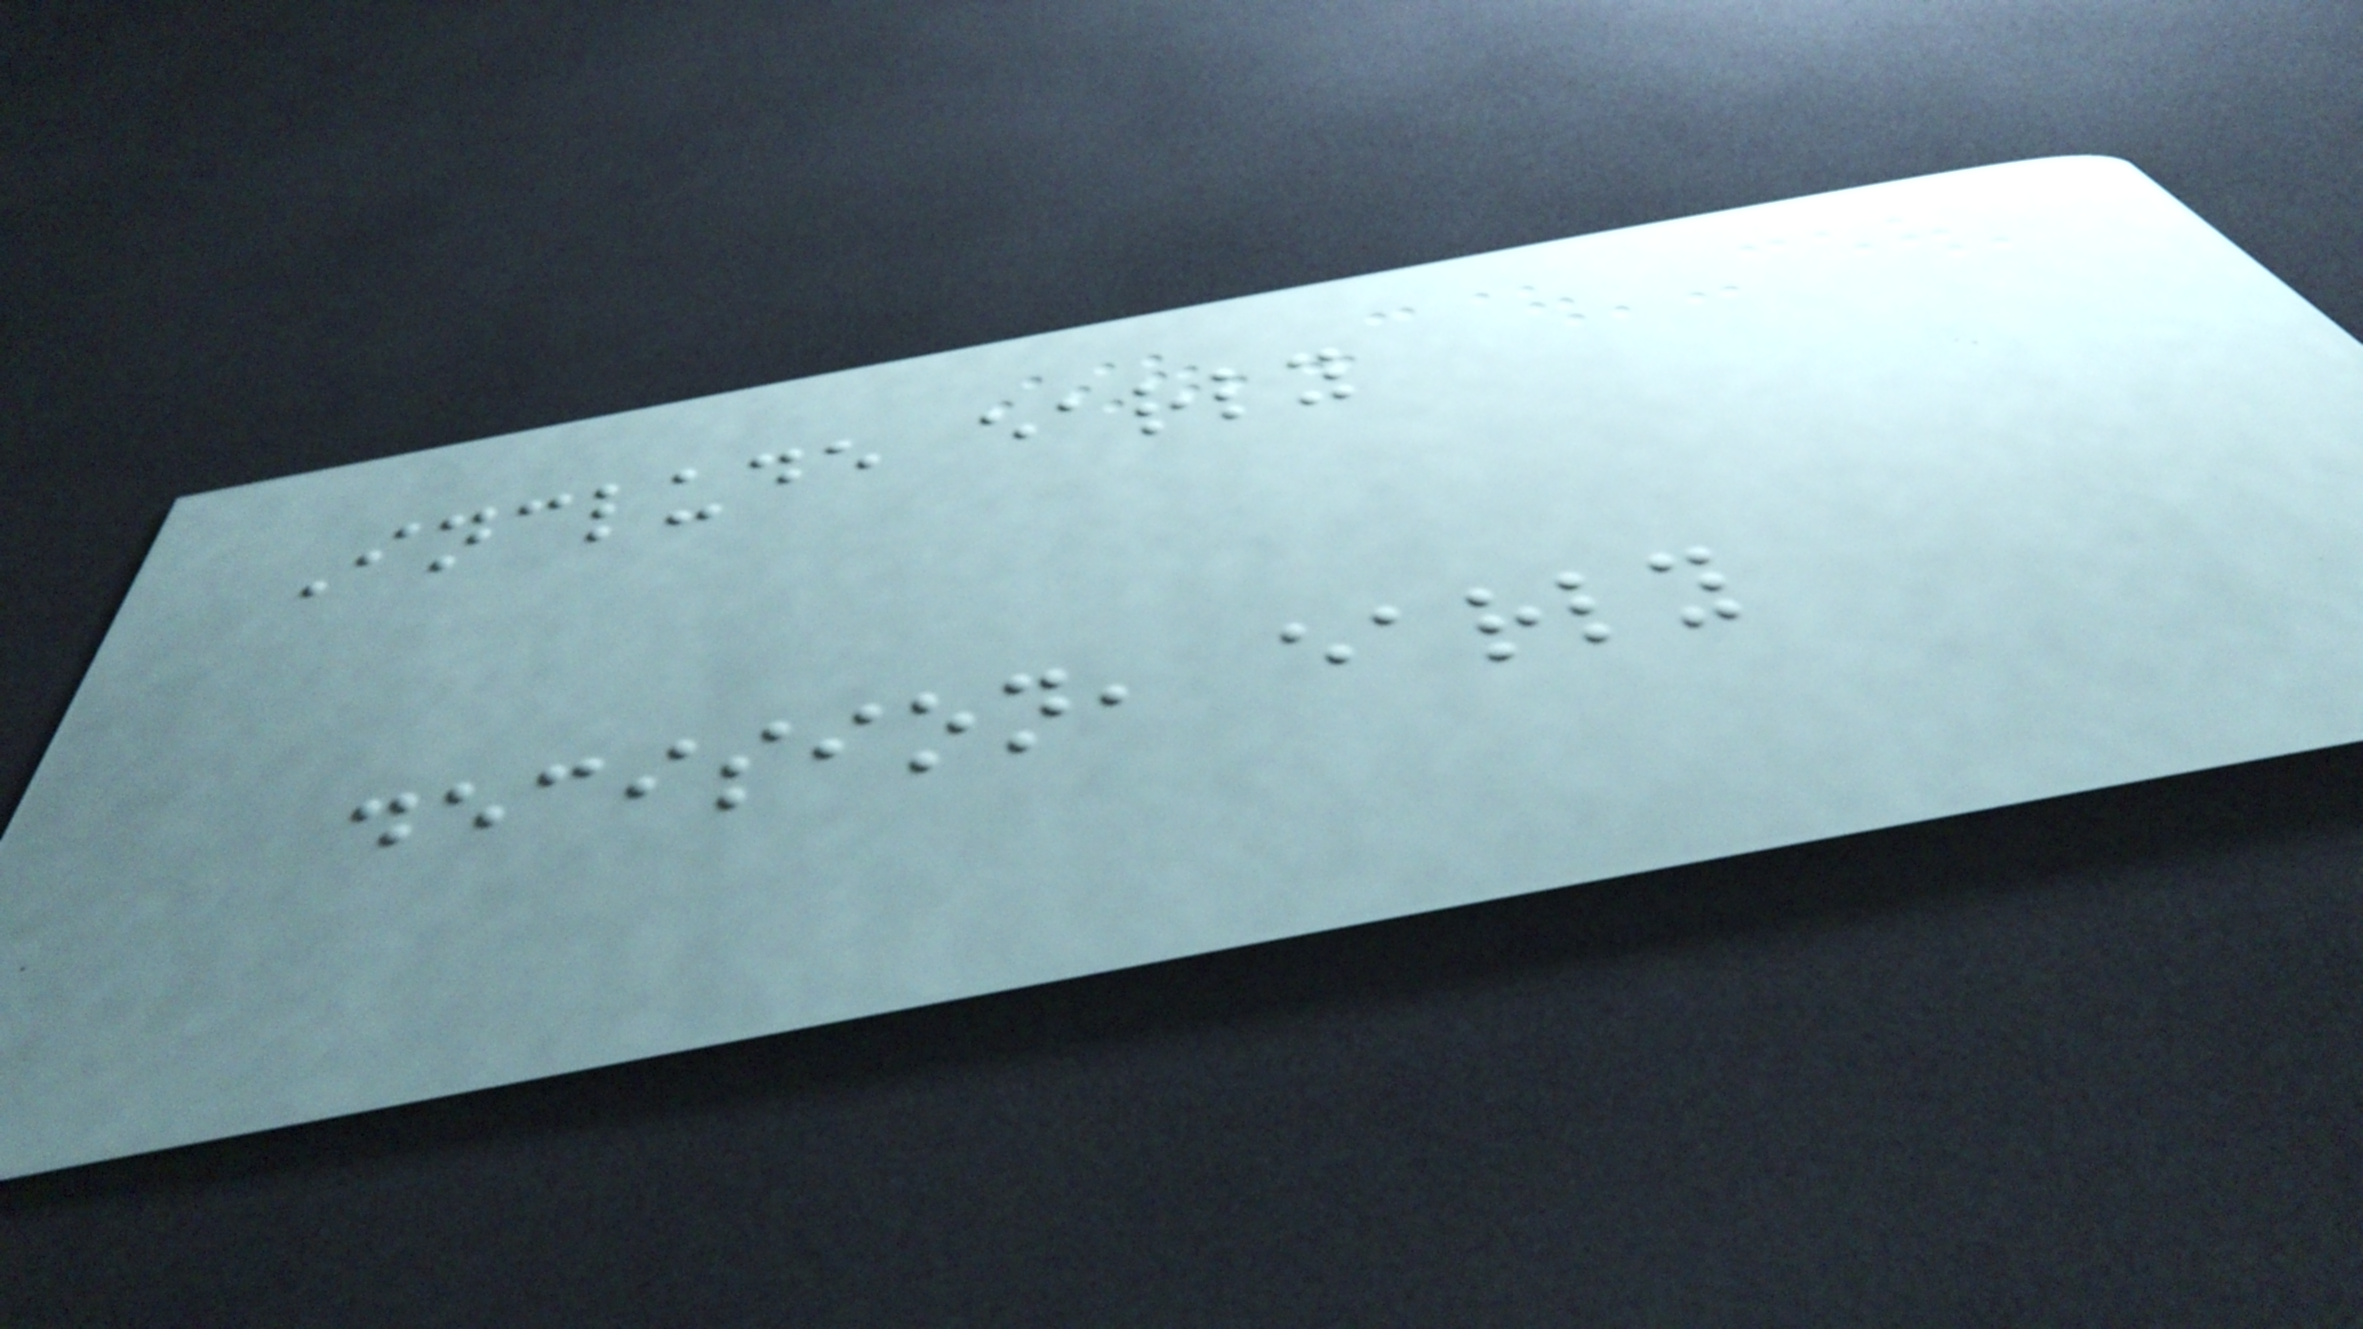Include early
decision, early
